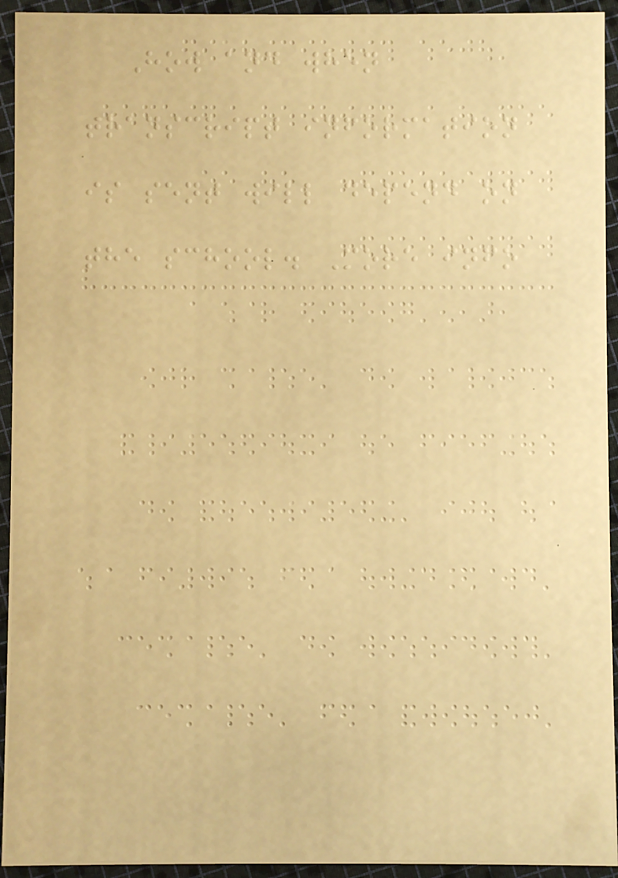How and when
transcript information
is sent will depend on
the school. More info
